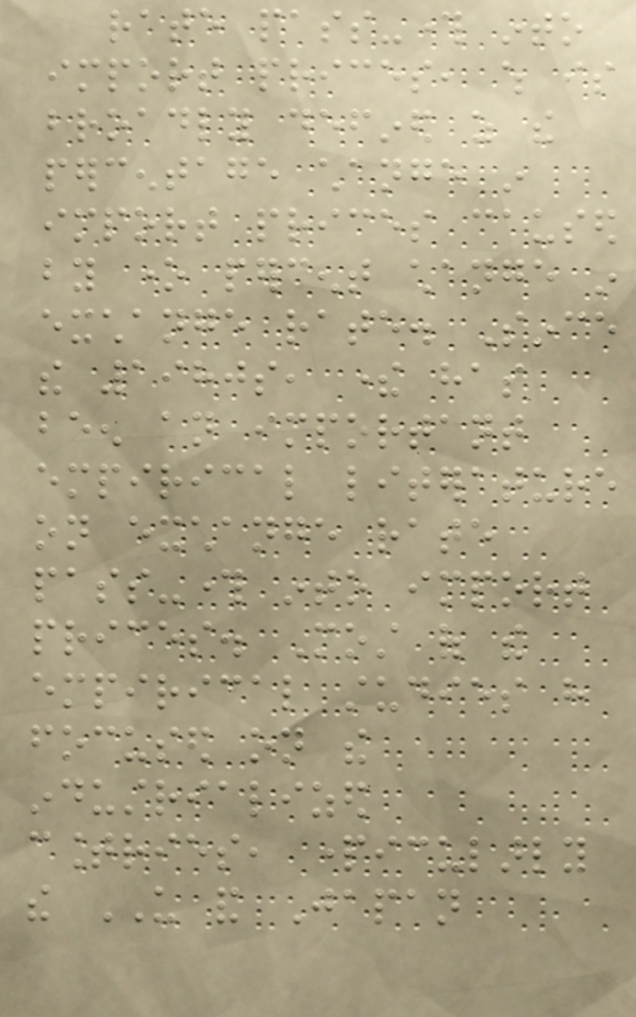rate pass-through into
import prices, which is
broadly defined as the
percentage change in
import prices caused
by one percent change in
exchange rate. Since
the 1980s, there has
been an important
empirical literature
on exchange rate
pass-through into import
prices. Most of the
empirical studies have
focused on the
industrialized
countries, particularly
the US and Japan
